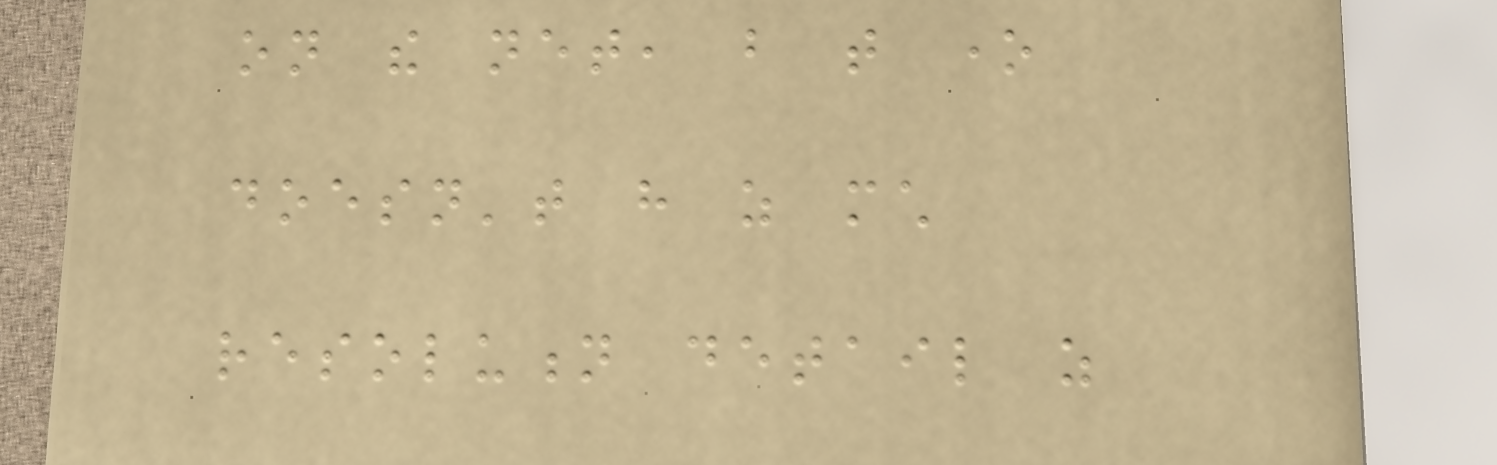on the net, but that one
doesn't have as much
resolution detail as
